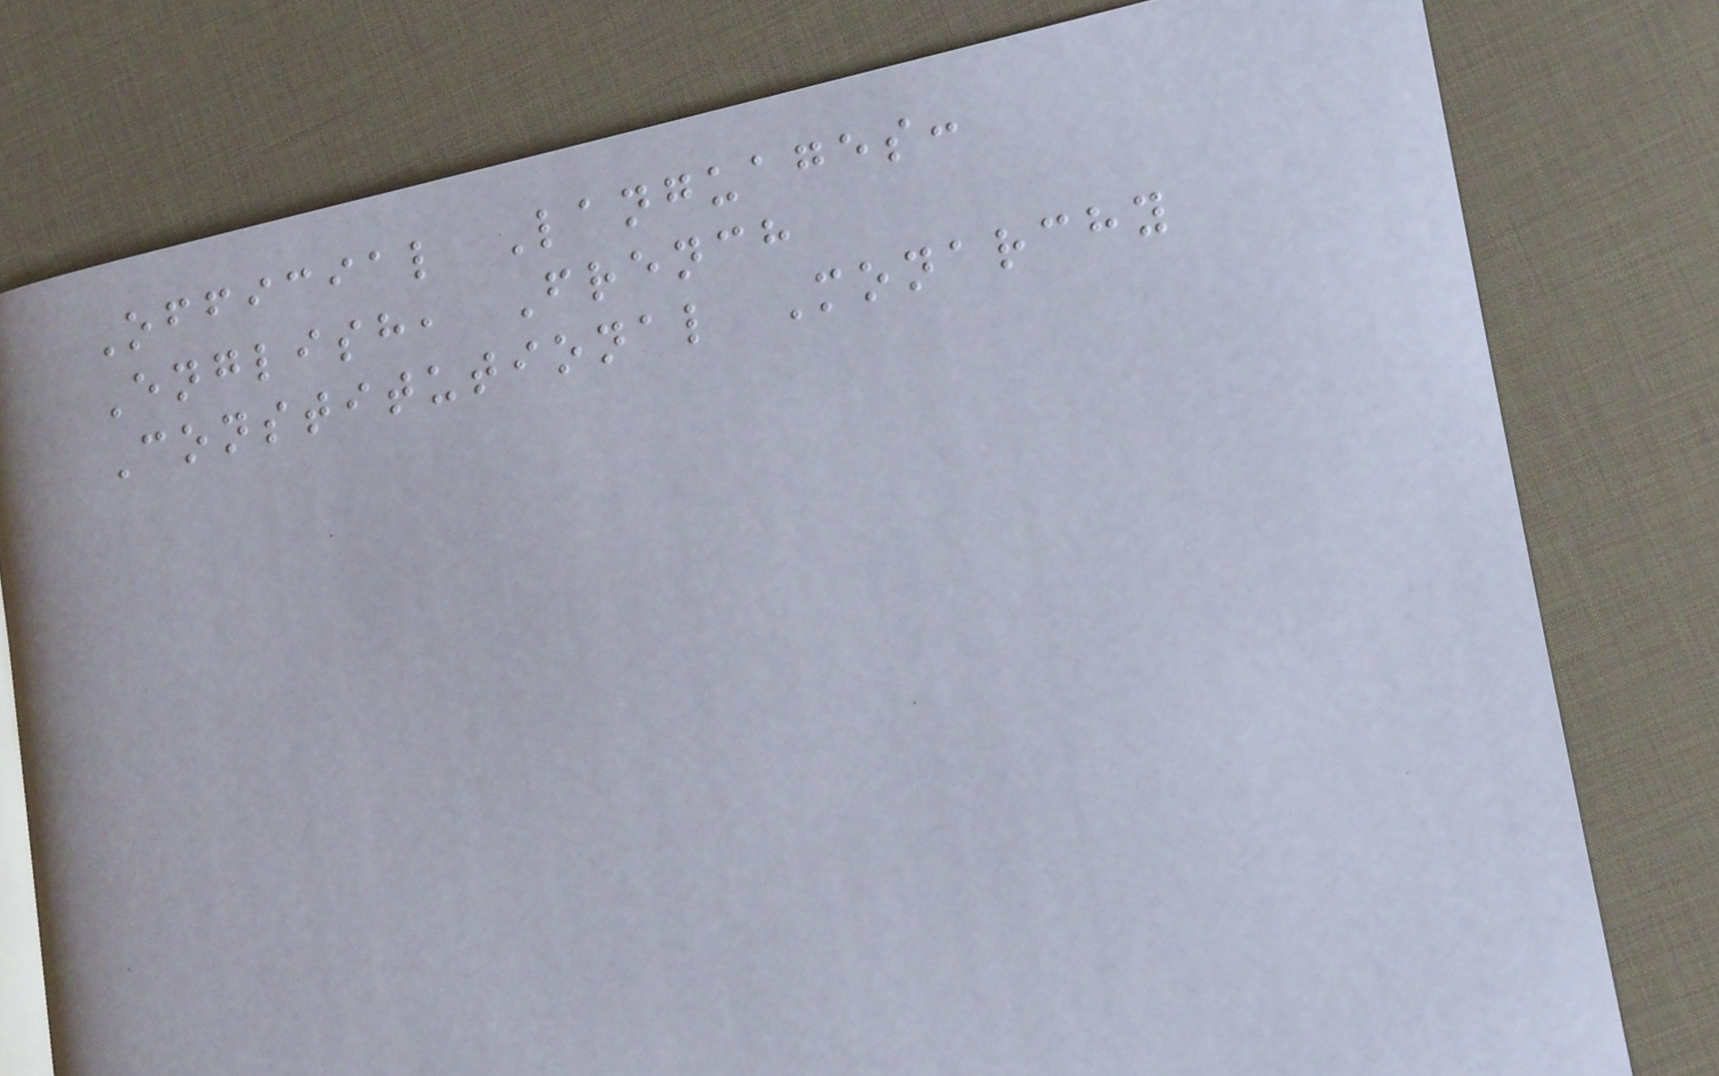Official Languages:
English, French
Constitutional Monarchy
